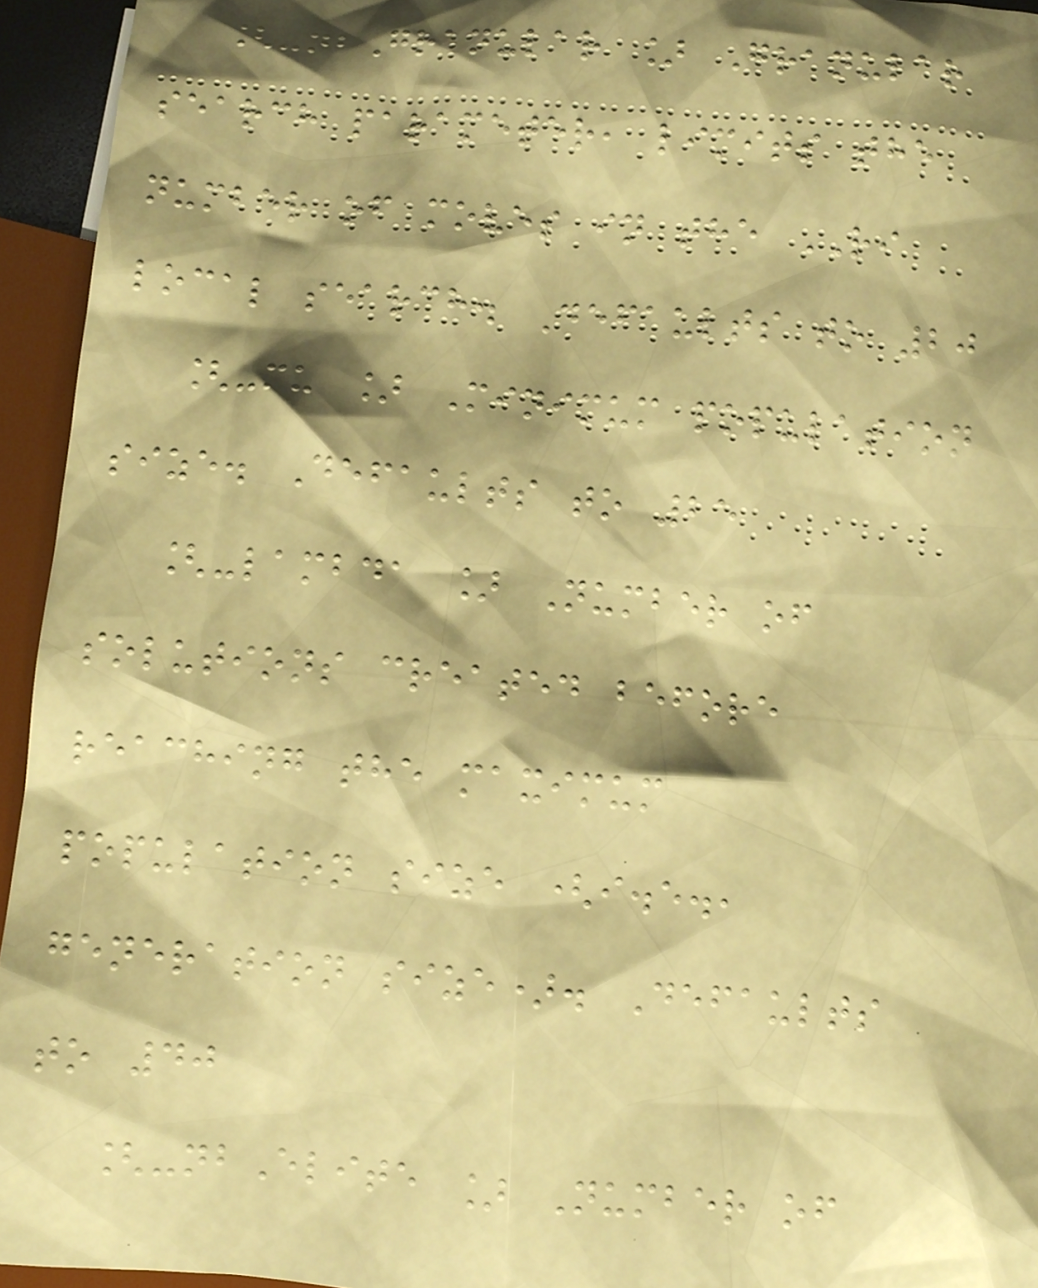[-nbGranular ] Granular
search parameter, limits the
number of moves in the RI
local search. Defaults to 20
[-mu ] Minimum population
size. Defaults to 25
[-lambda ] Number of
solutions created before
reaching the maximum
population size (i.e.,
generation size). Defaults
to 40
[-nbElite ] Number of
